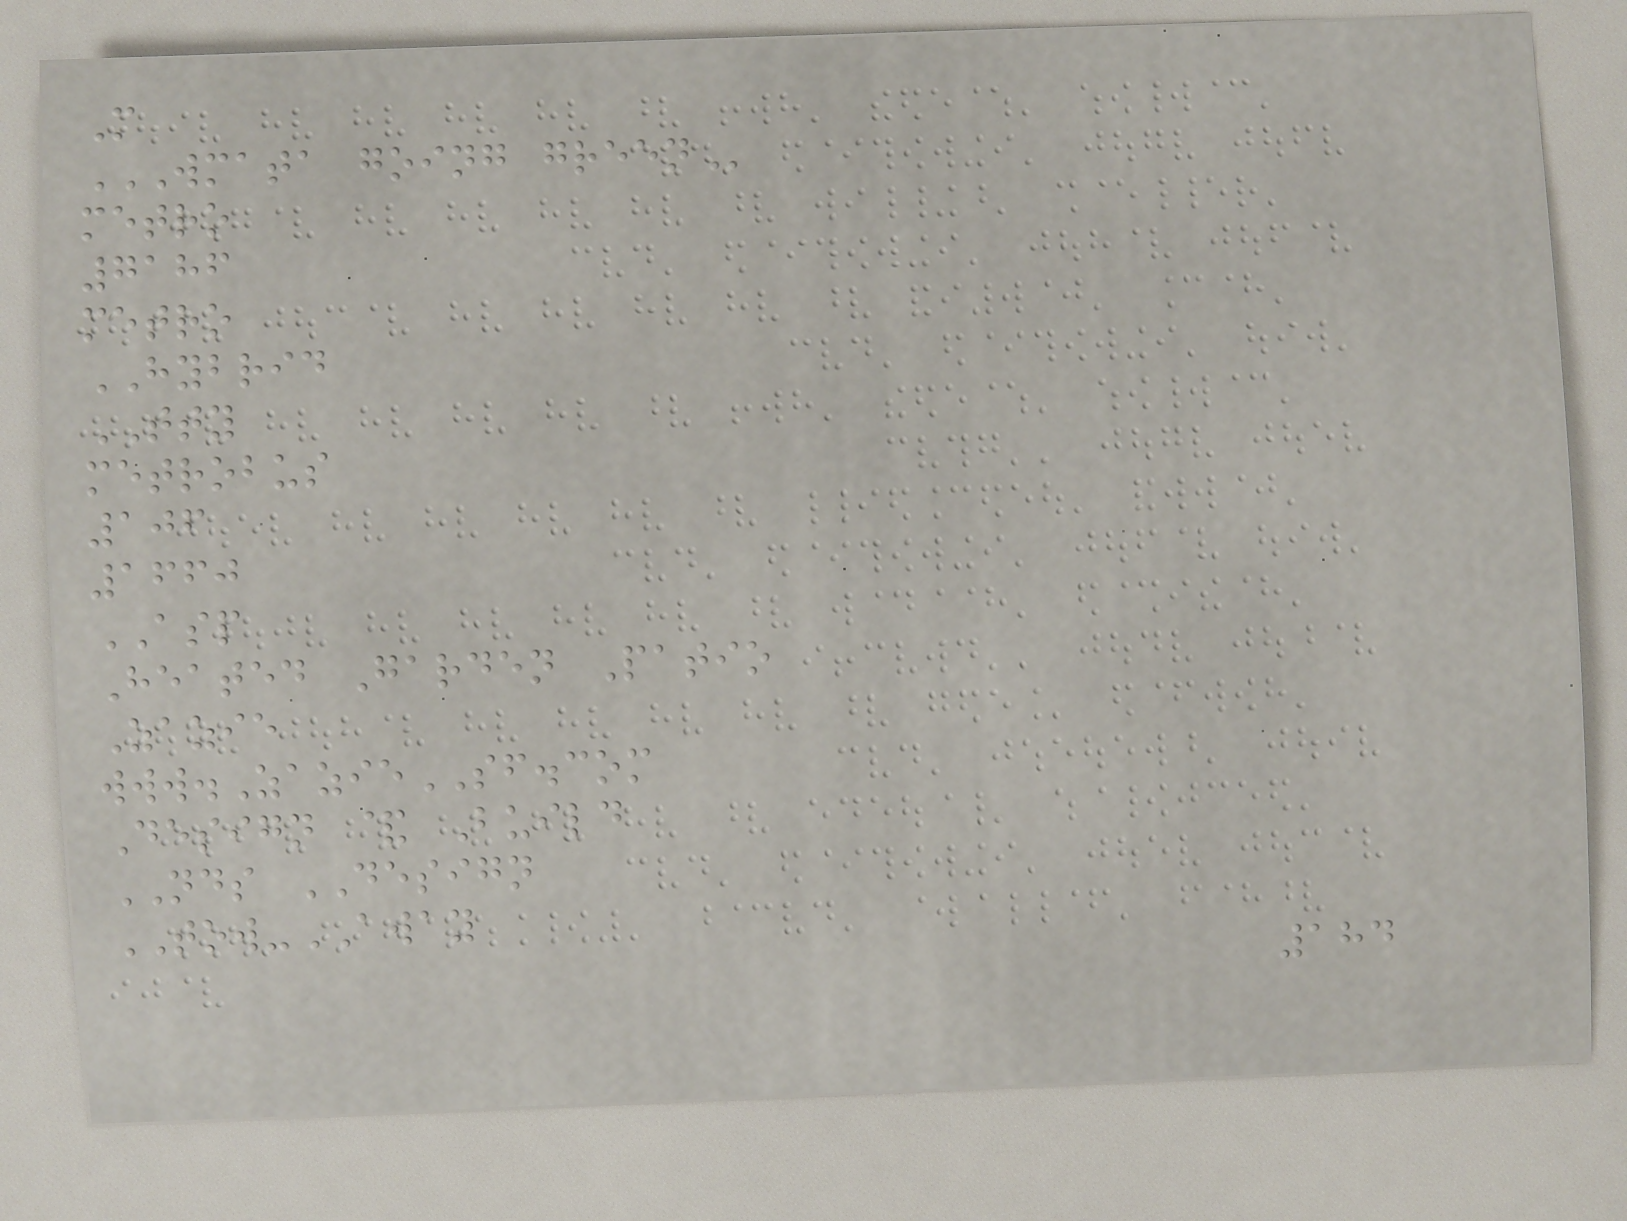M
WMATA GOING GREEN
metro
7186
metro
HYBRID
TTY
metrobus
106
1660
ASP
Heated Garden Patio
Zazie
www.ZazieSF.com
Design & Build
NDS DESIGN
TOW-AWAY
184
